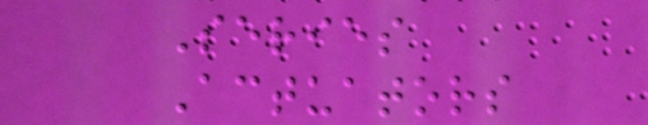Series
Actuators
